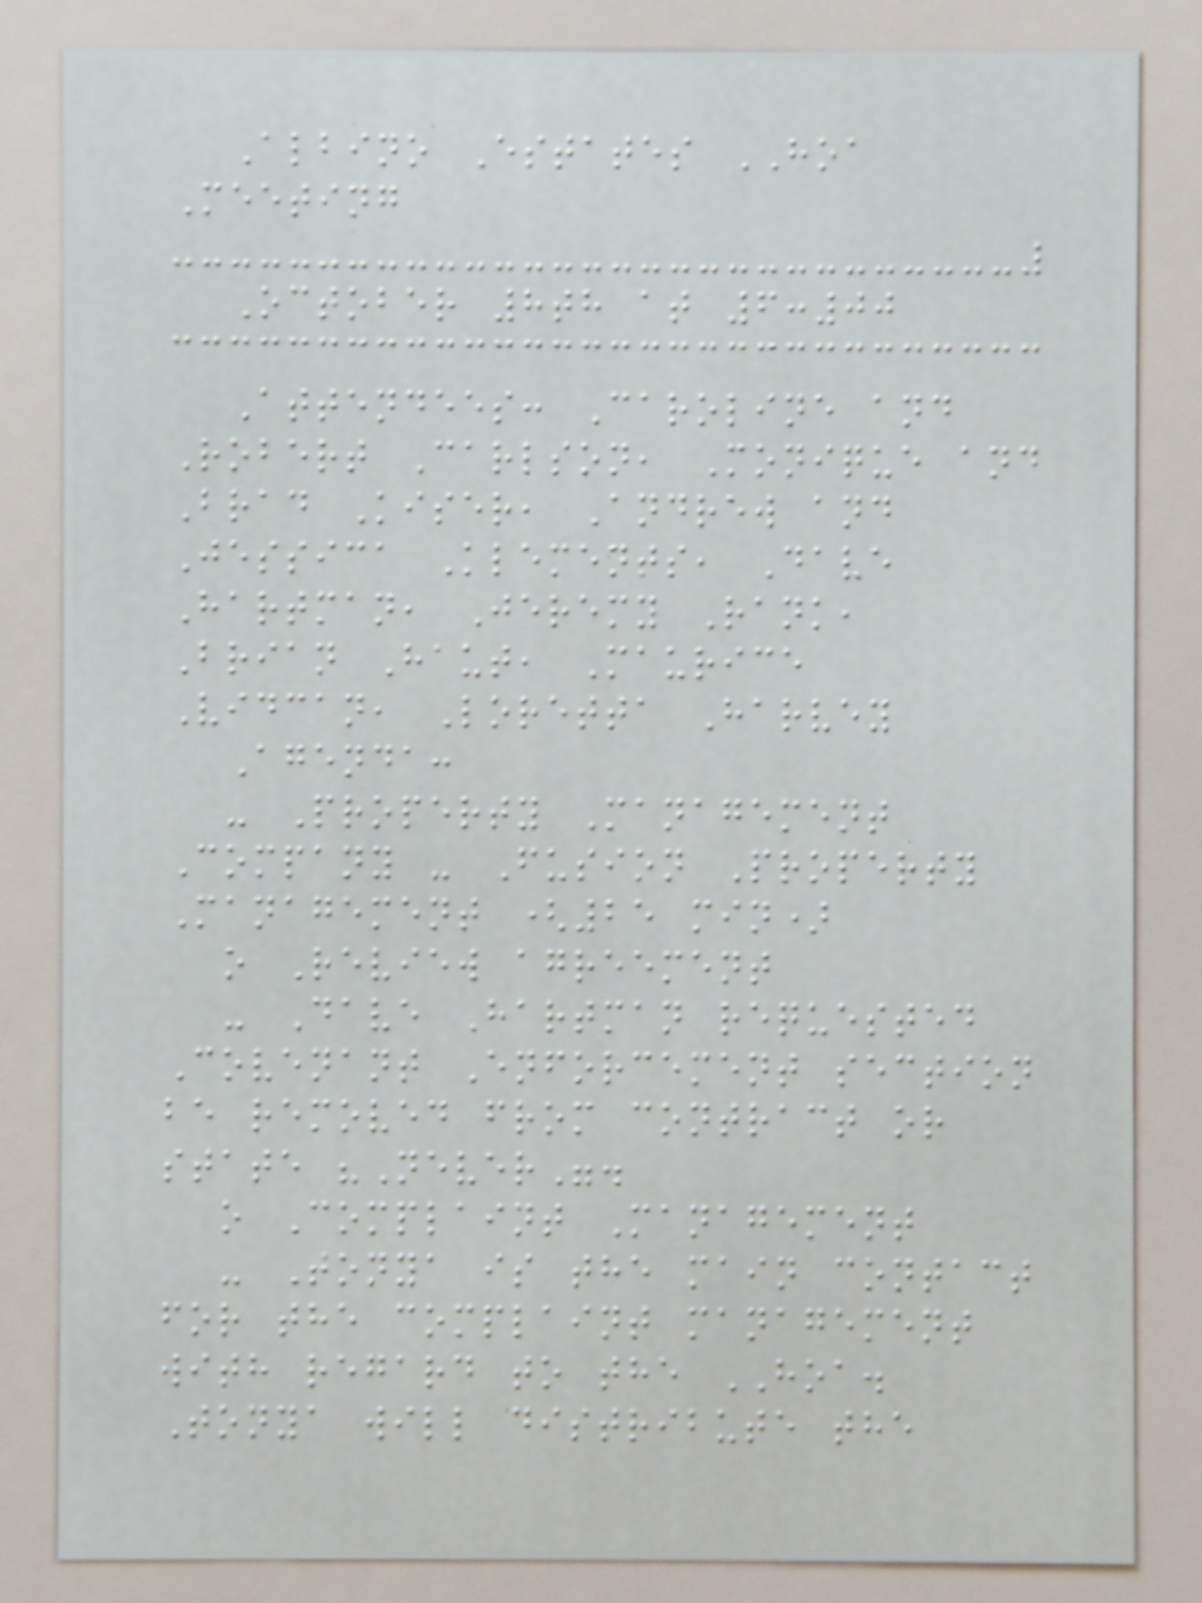Albino Estates HOA
Meeting
October 8th at 6:00
Attendees: Caroline and
Robert Carlson, Monique and
Brad Kiser, Andrew and
Jessica Klements, Dave
Hartman, Jeremy Rank,
Brian Haut, Maurice
Vidcan, Loretta Harvey
Agenda:
- Property Management
Company - Fusion Property
Management (25 min)
o Review agreement
- Dave Hartman requested
Covenant Enforcement section
be removed from contract or
state "Never".
o Complaint Management
- Tonya is the main contact
for the complaint management
with regard to the HOA.
Tonya will distribute the
